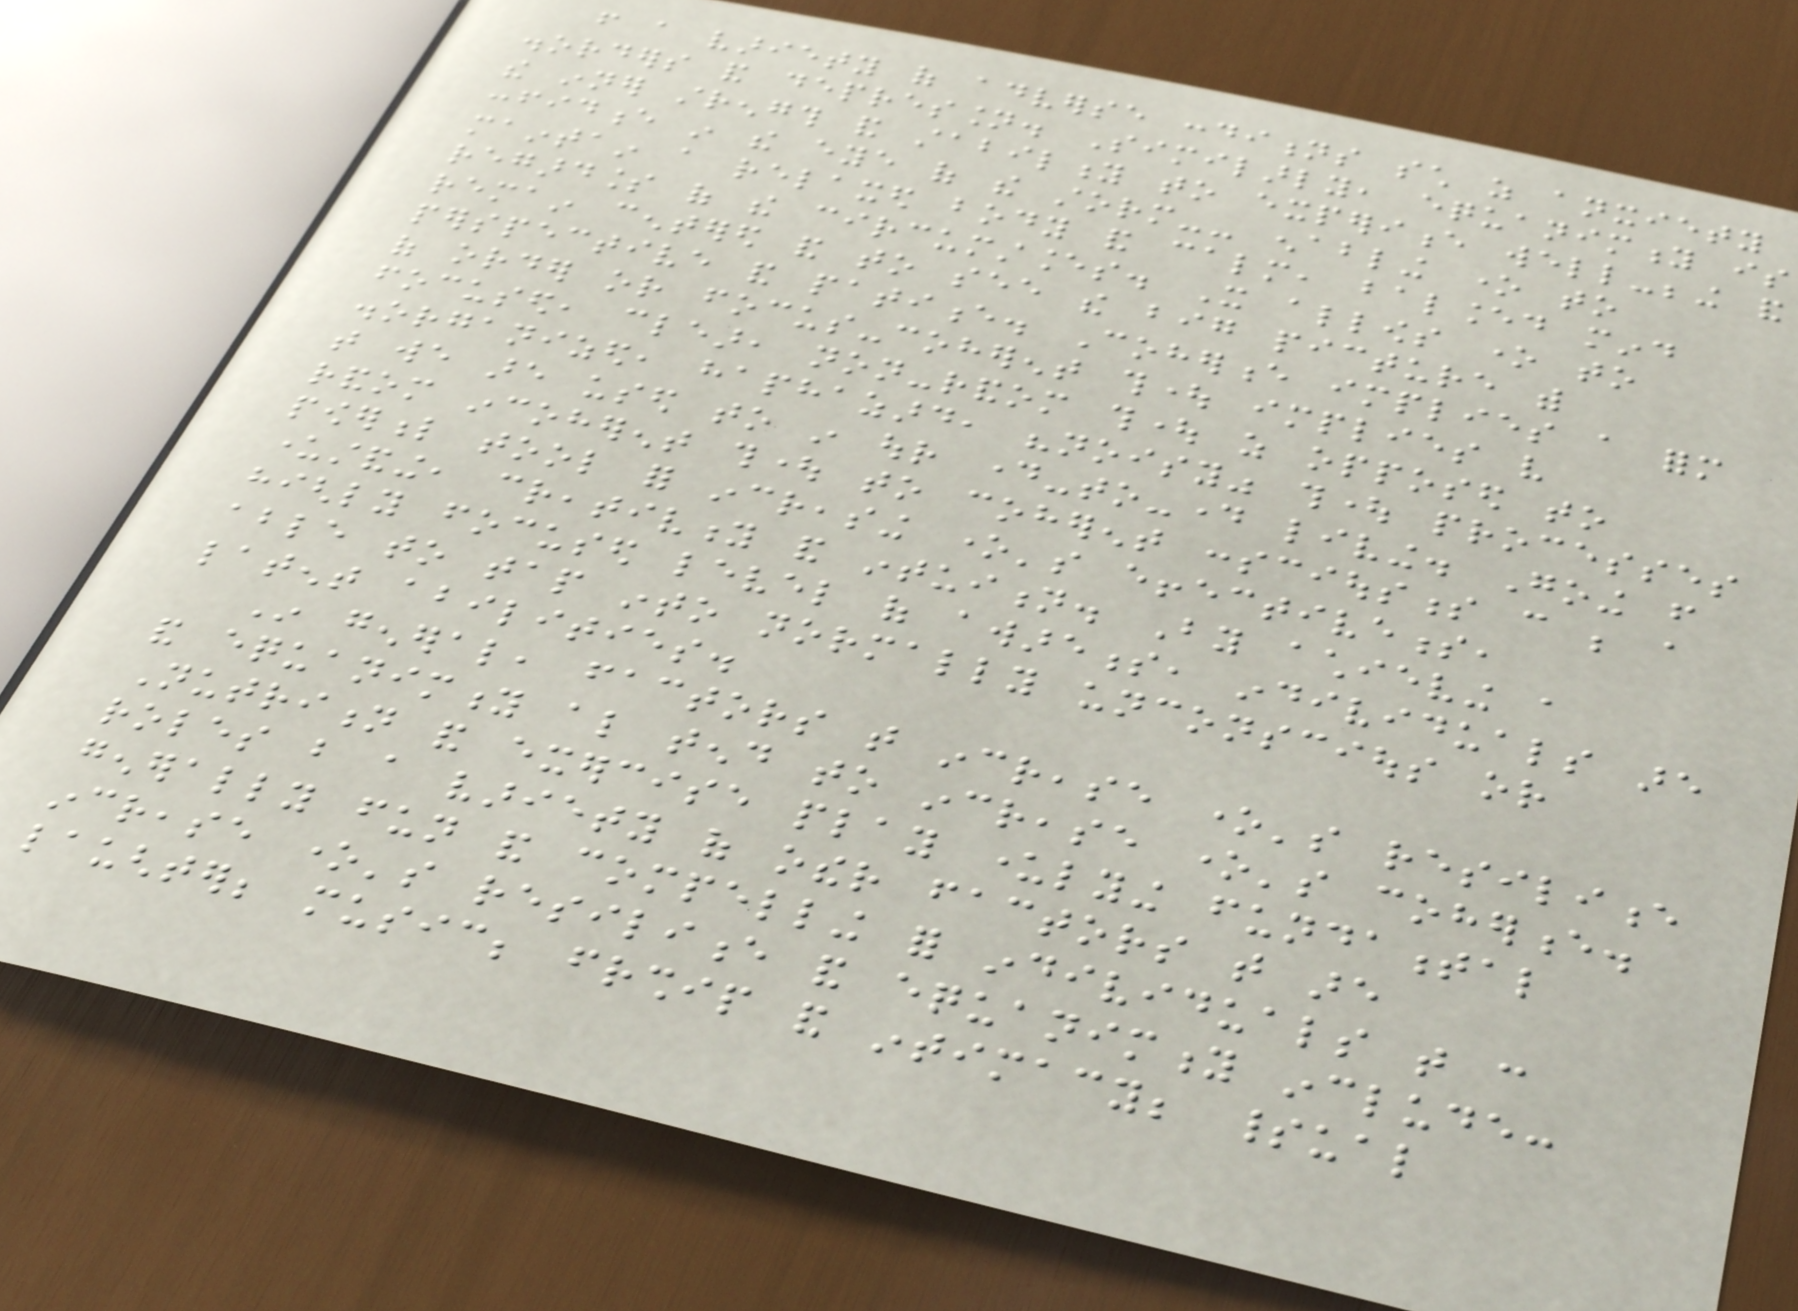from a variety of adverse conditions such as anxiety
disorders and depression. Similarly, equanimity is
the inner strength and stability to experience well-being and
confidence in the eye of the storm-- enabling one to
maintain a relaxed body and calm, balanced mind
regardless of the circumstances. It allows one to
remain centered and to see the big picture with
perspective and patience. Coherence implies a form
of order or focus-coherent thought implies very
focused, clear, non-random thought as opposed to
disorganized, haphazard, "noisy" thought processes
that we are used to in our day-to-day living. Going from
random incoherent thought to coherent consciousness can be a
powerful tool for increasing one's effectiveness,
understanding, creativity and intuition. By achieving a
highly focused level of awareness, individuals are
able to tap into normally unconscious or
latent abilities.
In general, factors that increase one's resilience
and equanimity also tend to increase one's coherence.
Nutrition and exercise play underlying fundamental
roles but a variety of other factors that are
generally fun and compelling for individuals that can
increase one's resilience and equanimity include:
laughter; music; friendship and intimacy; spiritual
